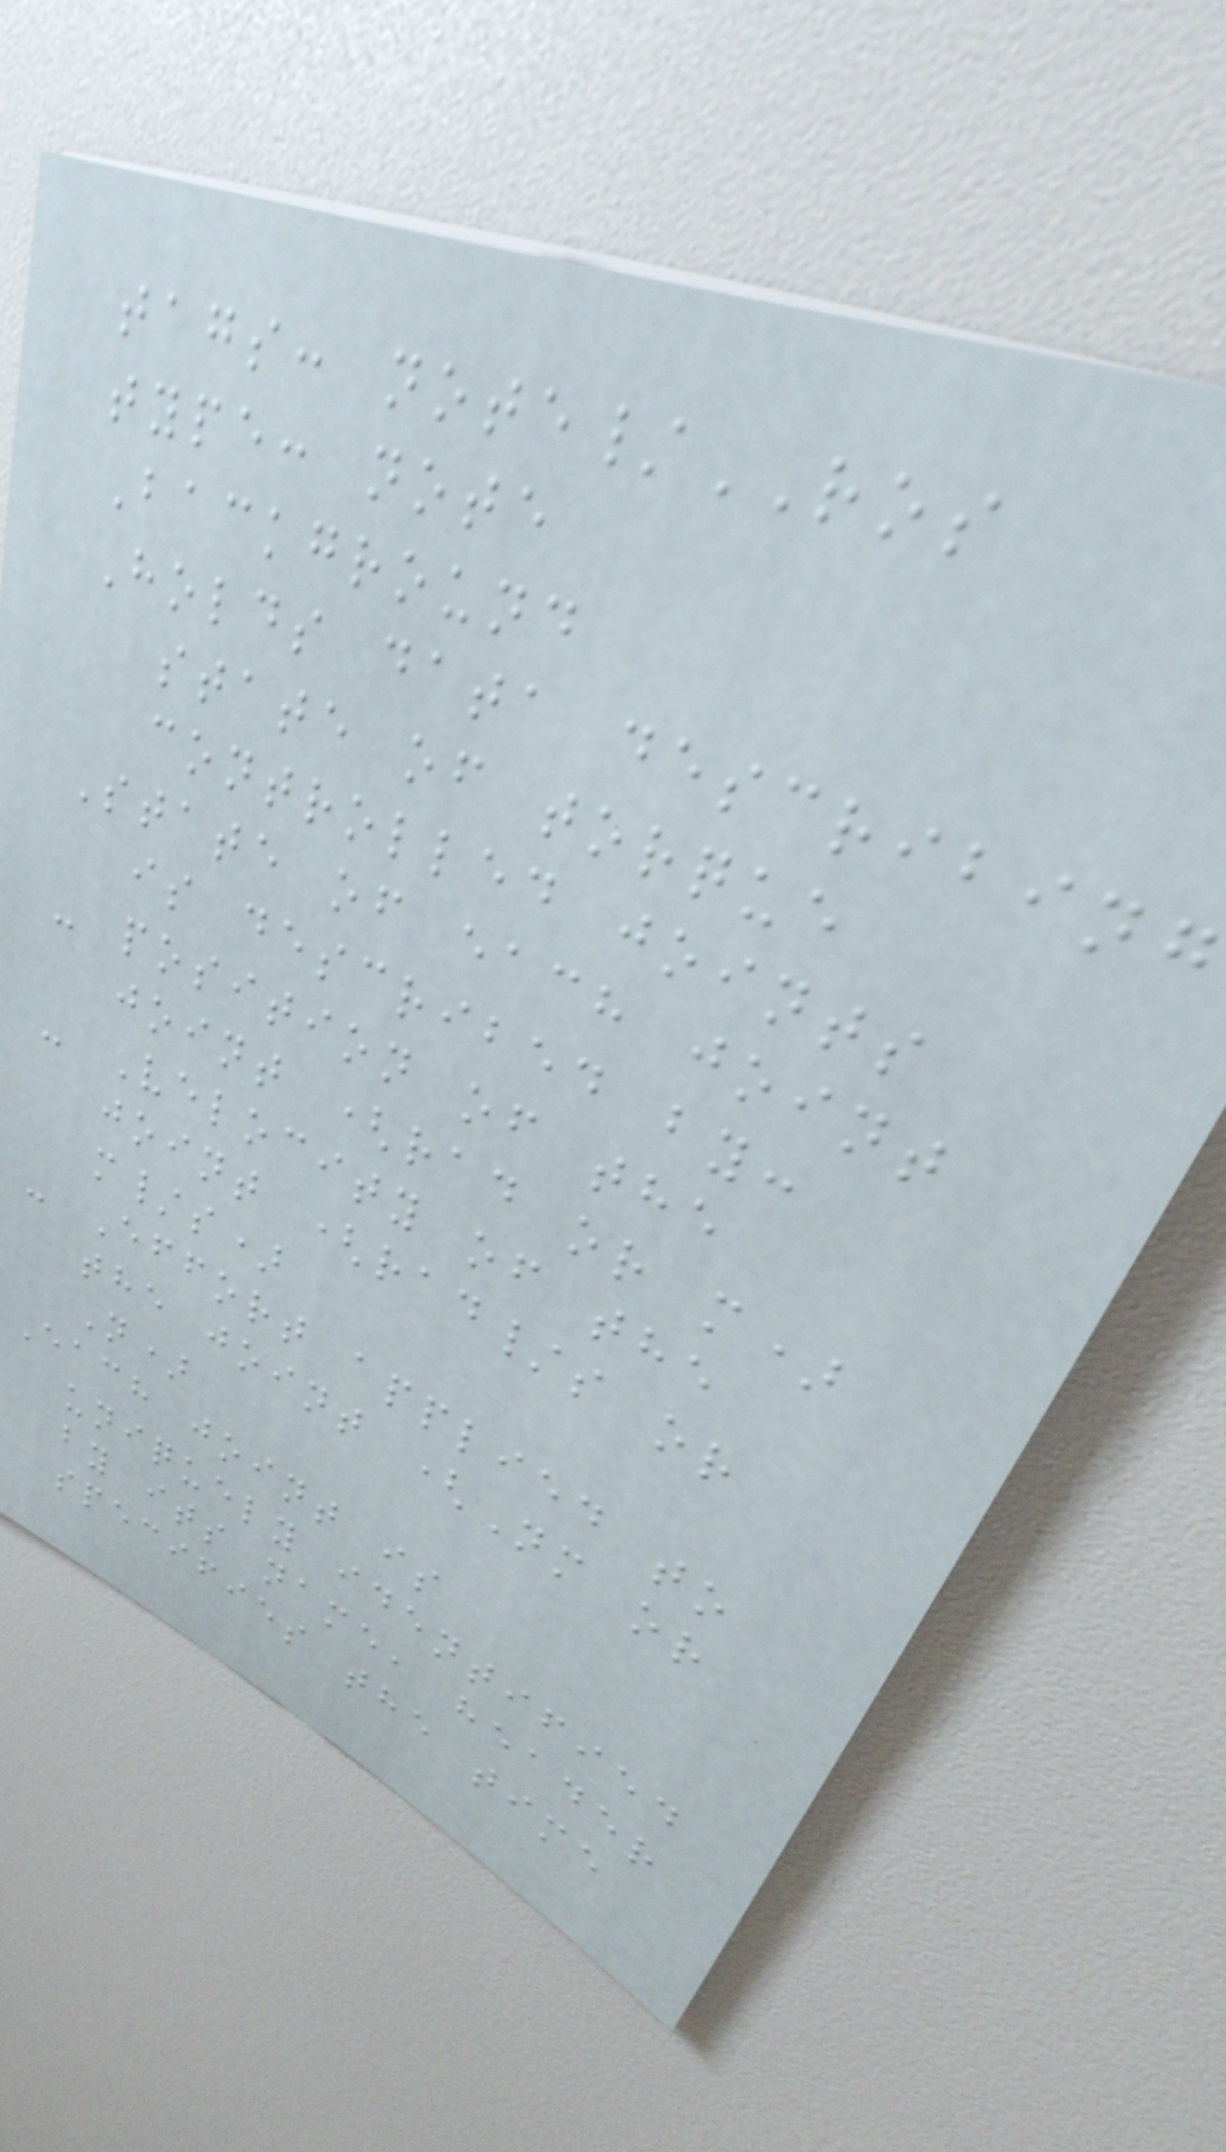tags: note/ROS
type: note
Background
Holds data describing
state of torque
controlled joints
State of each joint
is described by:
- position of the
joint (rad or m)
- Velocity of the
joint (rad/s or
m/s)
- Effort applied to
the joint (Nm or
N)
Each joint is
uniquely identified
by its name, header
specifies the time
